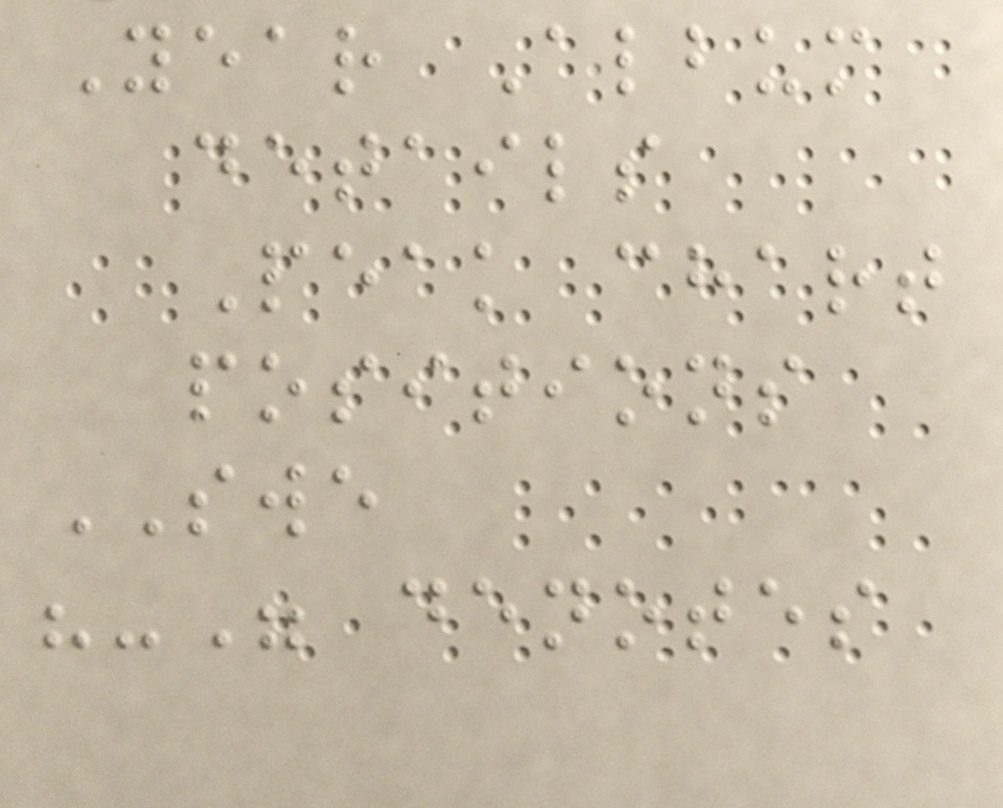Year Album
details
Peak chart
positions
SWE
"-" denotes
